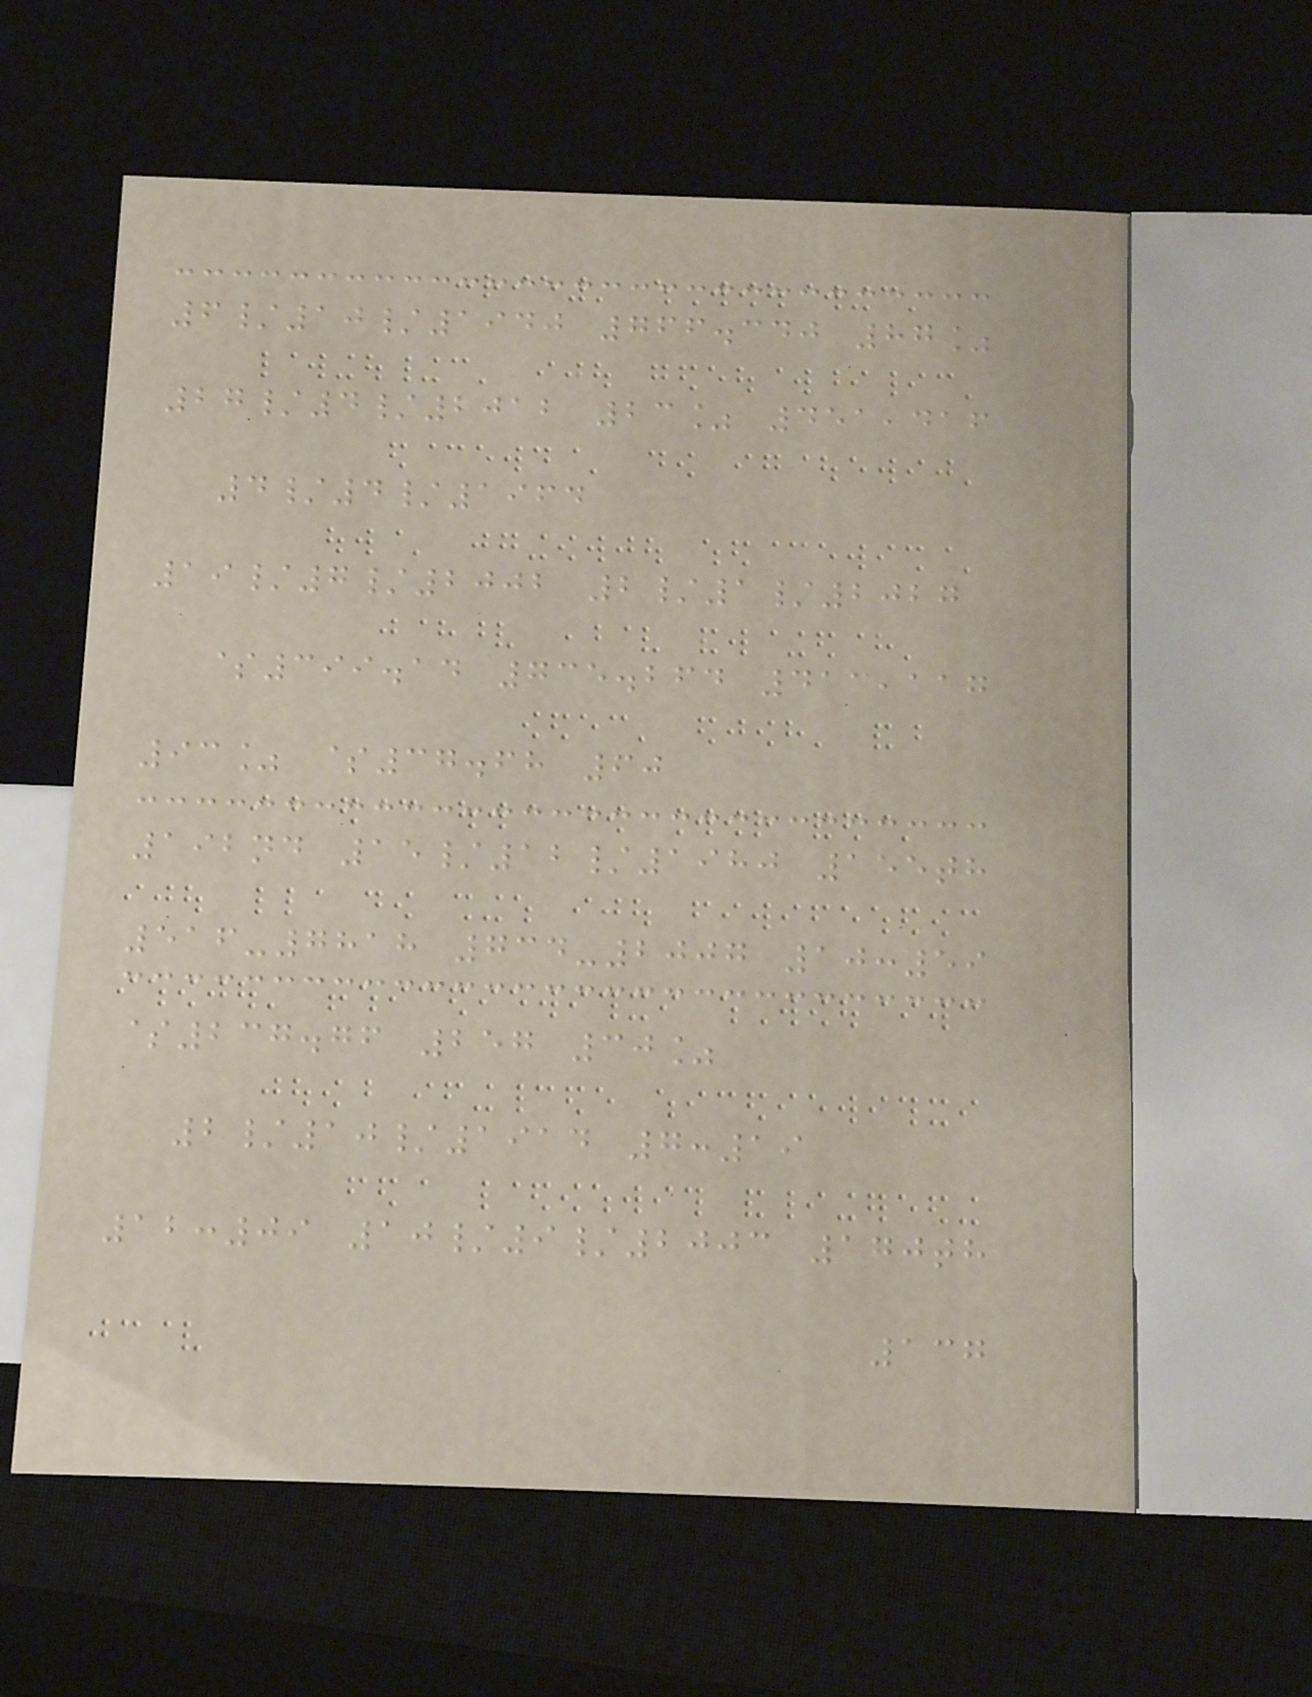6/10/1940 766.340 87%
27/4/2012 23% 451,416
4/4/1964
19/7/2002 2/1/2027
$399.14 735.264 413,117
93% $37.68 60
192nd 15/12/1980 155th
516-7818 734-2007 10:59
$237.76 257 30%
2/10/1914 7:19
12:09 10/9/2003 170th
137
